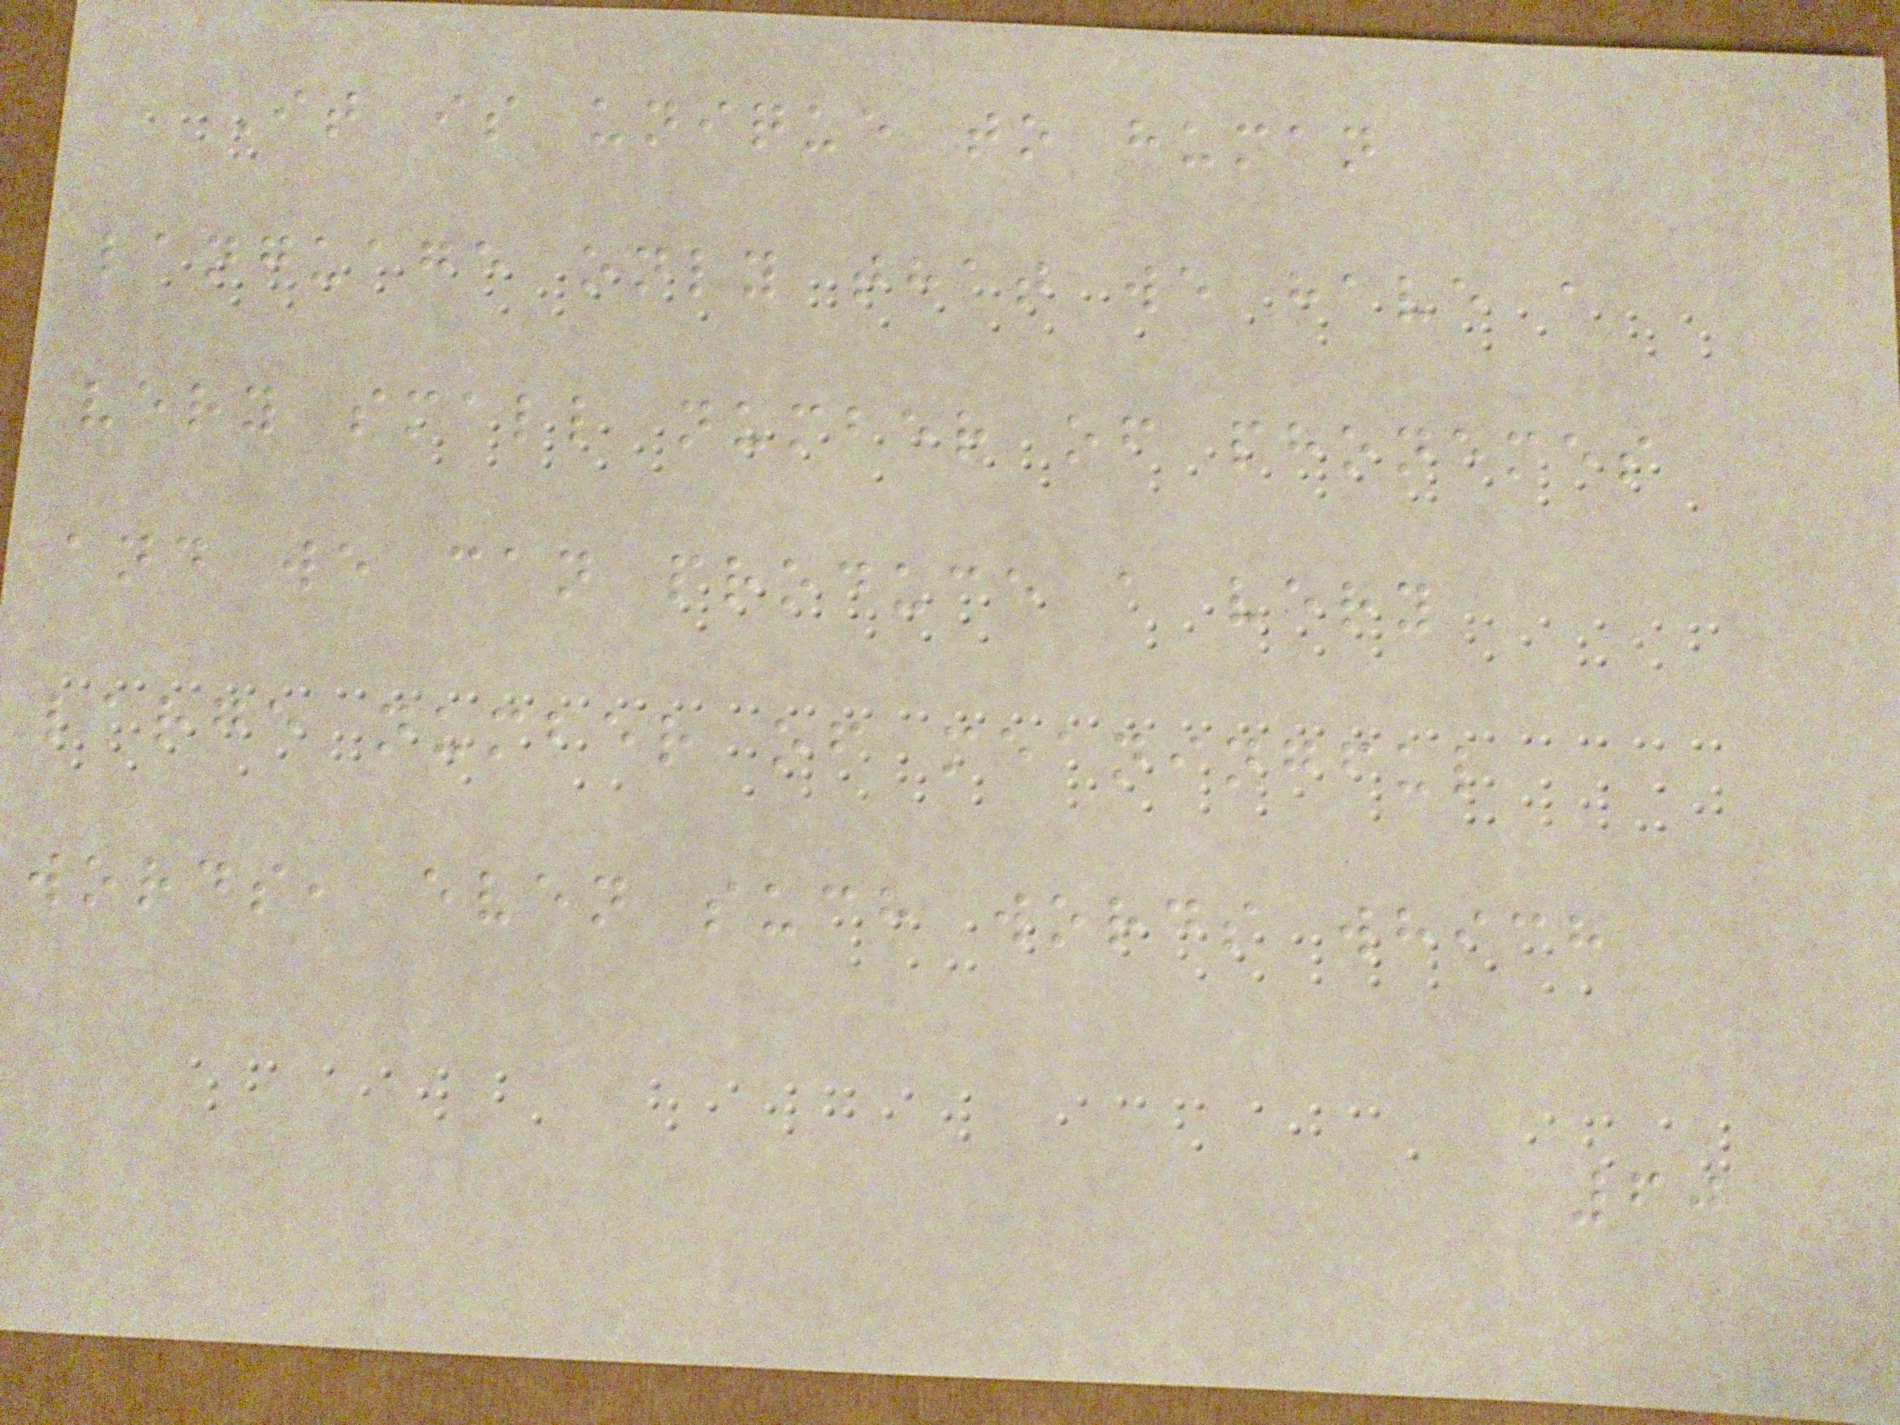It is unique to human
language only that we have a
very small number of phonemes
and we can produce a very
large number of meaningful
words, even such words which
60
